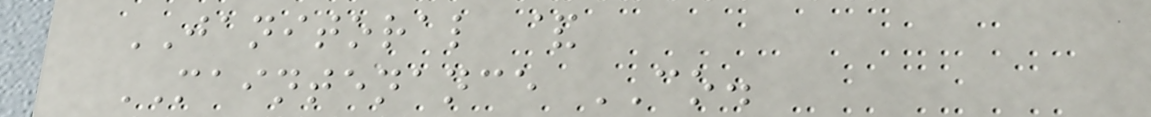JANITORAL &
MAINTENANCE CO.
